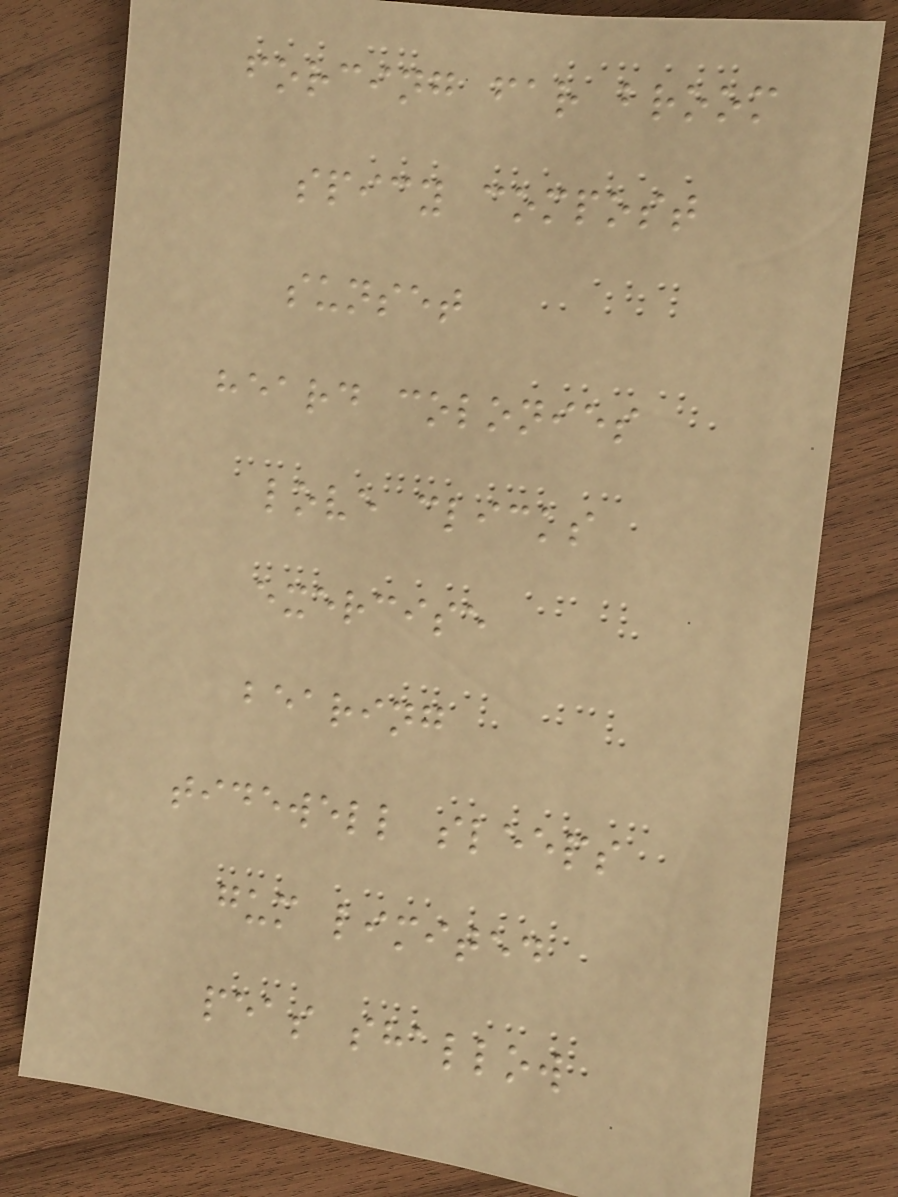forcing far broom
spicy compost
sunset
heard colonies
love clicks
exercise
bearing
tidewell sleeps
gum limited
peas shallow
